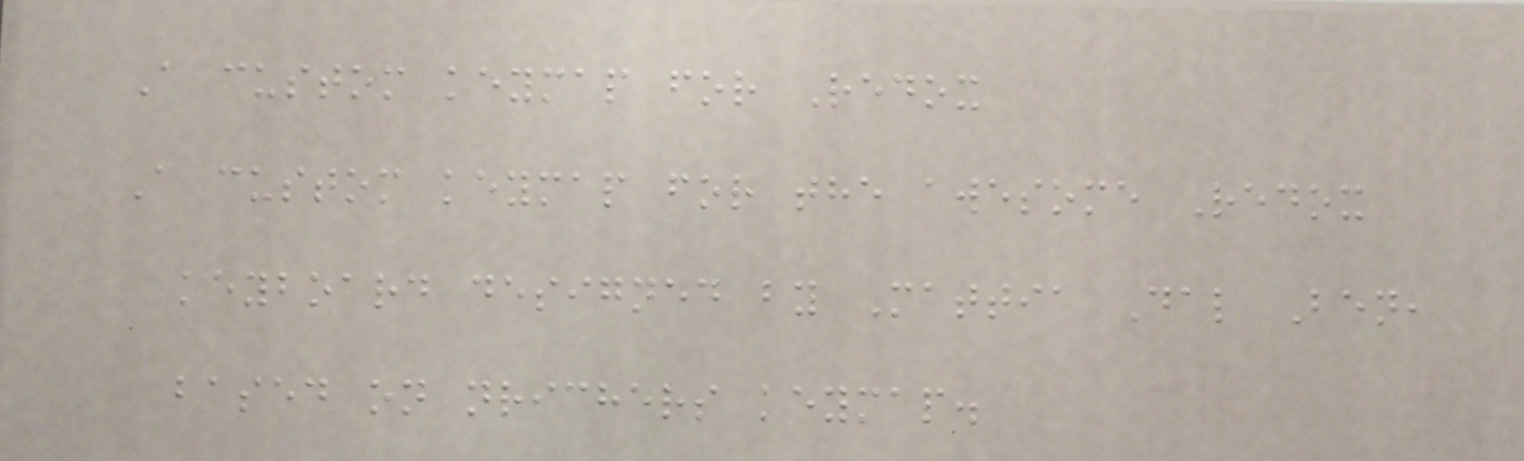A custom keymap for Redox
A custom keymap for the awesome Redox
keyboard designed by Mattia Dal Ben,
based on nrichers keymap.
